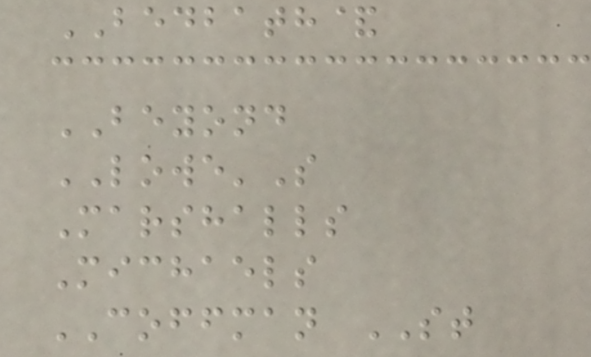BEDBATH&
BEYOND
LOWE'S
Marshalls
Michaels
COFFMAN ST
